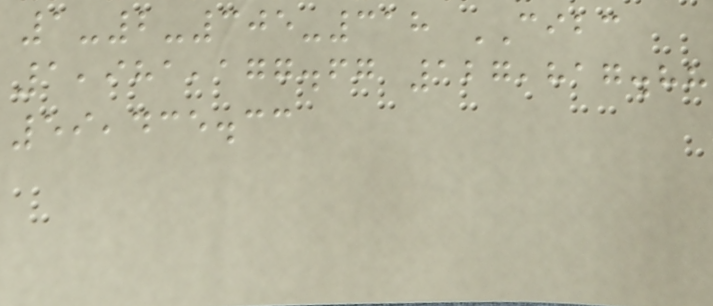1-2-305-318 CIBC
1,981,177.67 127,817.88
59,435.33
